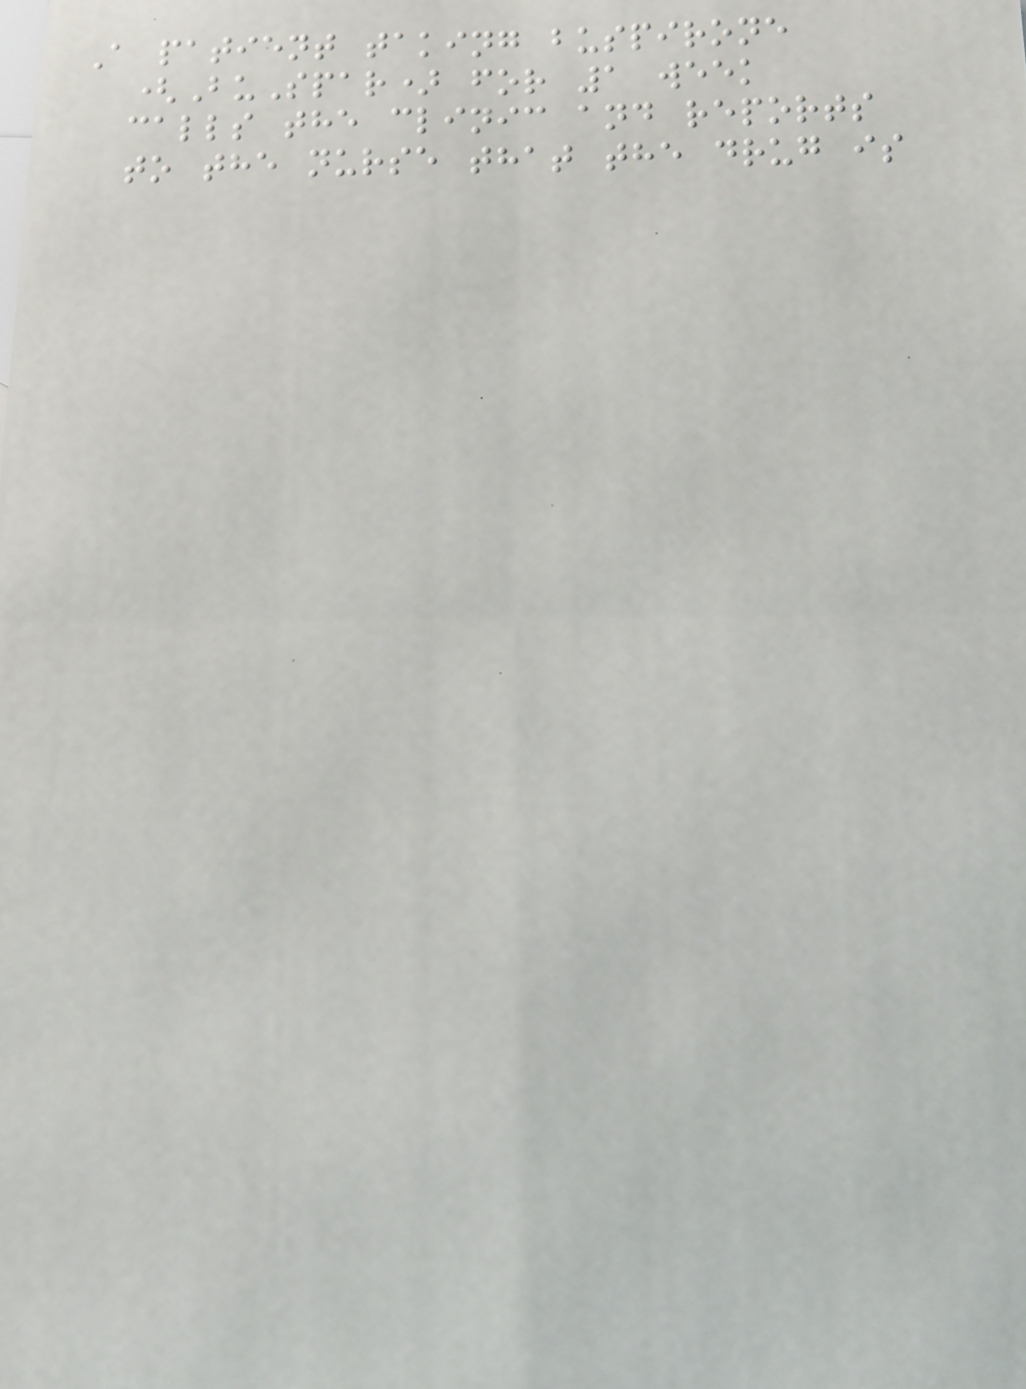A patient taking buspirone
(BuSpar) for 1 week
calls the clinic and reports
to the nurse that the drug is
